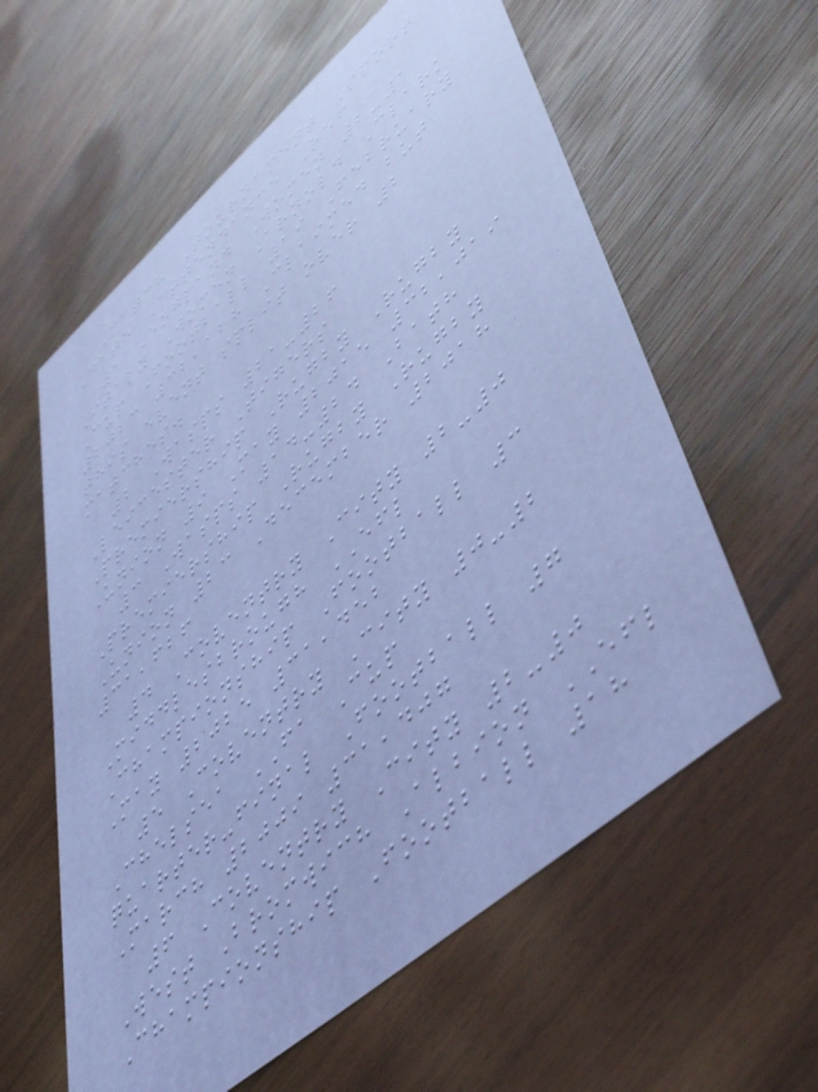Match Tournament Sport
Date Attendance Ref
1 England Women 2-1
Italy Women Arnold Clark
Cup Football 19 February
2023 32,128 Claimed but
this event split over 2
matches.
2 Wasps 21-26
Leicester Tigers
Premiership Rugby Rugby
Union 9 May 2015 32,019
3 Wasps 14-24 Bath
Premiership Rugby Rugby
Union 23 December 2018
31,626
4 Coventry City 2-0
Middlesbrough EFL
Championship Football 3
May 2025 31,452
5 Coventry City 0-2
Chelsea FA Cup
quarter-final Football 7
March 2009 31,407
6 Coventry City 2-0
West Bromwich Albion EFL
Championship Football 18
